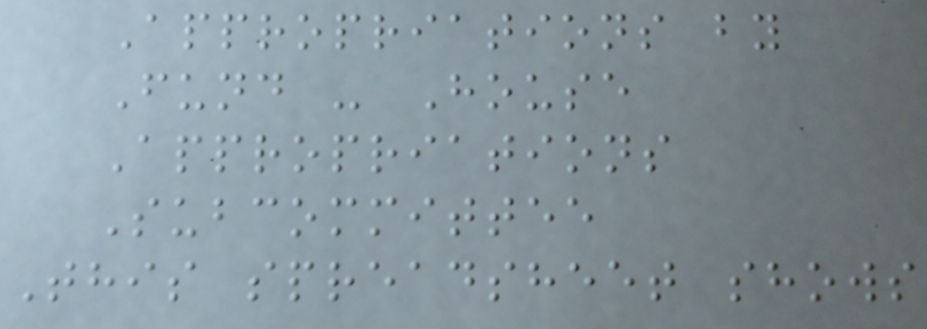Appropriations by
Fund - House
Appropriations
Subcommittee
This spreadsheet shows
